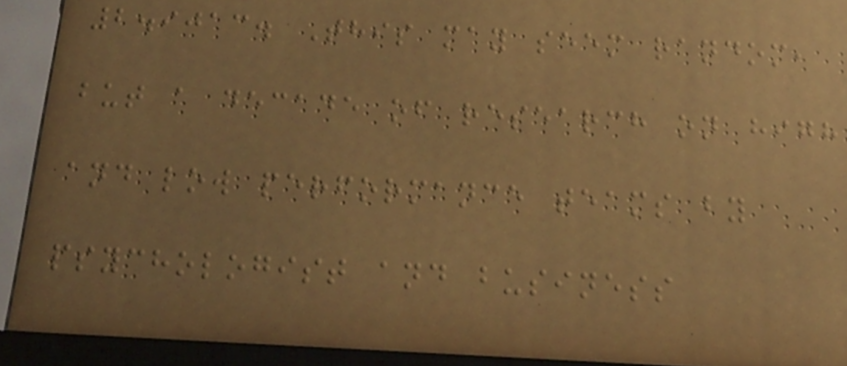2.9013. This may seem random,
but a decade of research on high
and low performance teams by
psychologist and business
